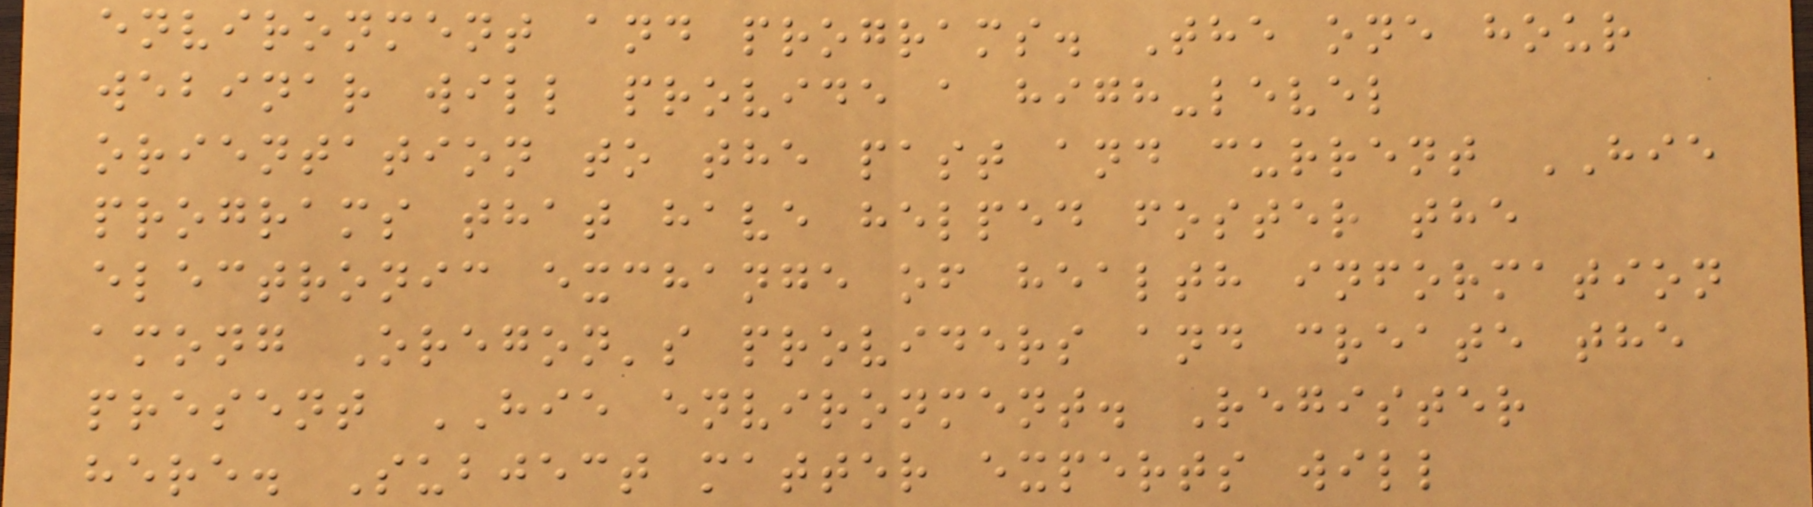environment and programs. The one hour
webinar will provide a high-level
orientation to the past and current HIE
programs that have helped foster the
electronic exchange of health information
among Oregon's providers and create the
present HIE environment. Register
here. Subject matter experts will
